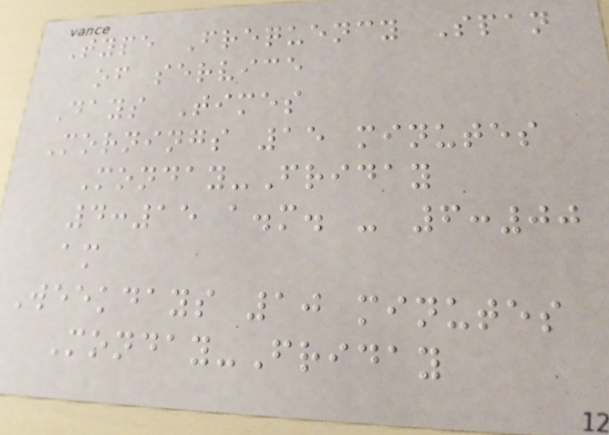Type Frequency Span
of service
Days Times
Mornings 15 minutes
Monday-Friday
4:15 a.m. - 6:00
am
Weekdays 10 minutes
Monday-Friday
